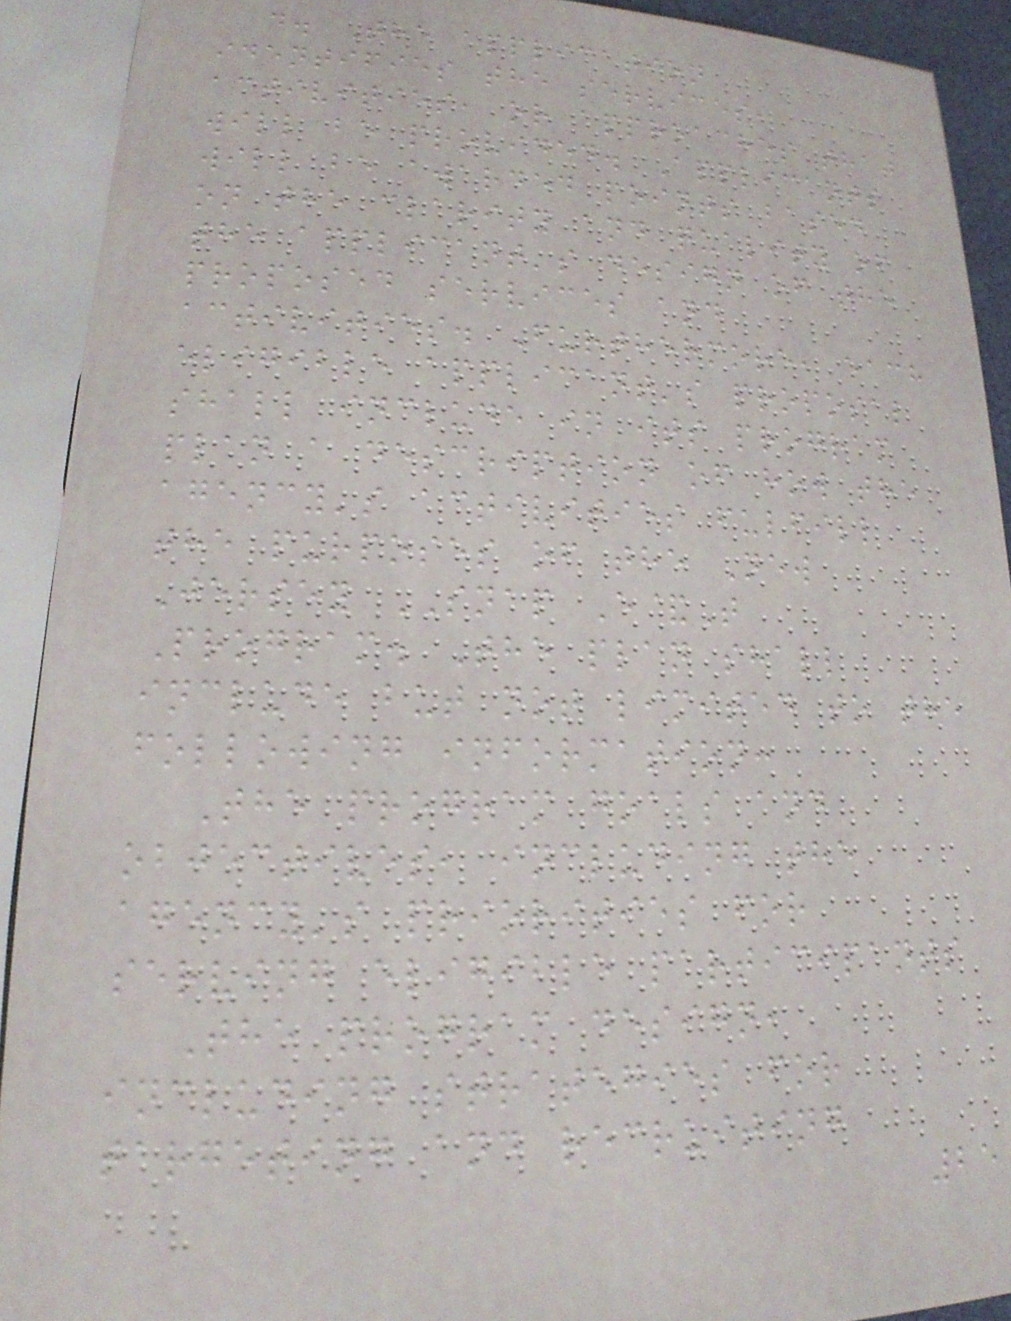d. The application
identifies the services,
activities, or approaches that
will be provided. Applicants
will be awarded points based
on the clarity and quality of
the applicant's design of the
proposed services and
activities. Furthermore, each
eligible applicant's proposal
shall include in its program
plan a description of how the
agency's activities fulfill
the purposes of the New
Jersey SNAP E&T
Program. The plan shall
include but not limited to the
following information:
The program goals and
objectives, including the
agency's priorities for
serving eligible participants
The program design,
including strategies for
targeting and recruiting
25
